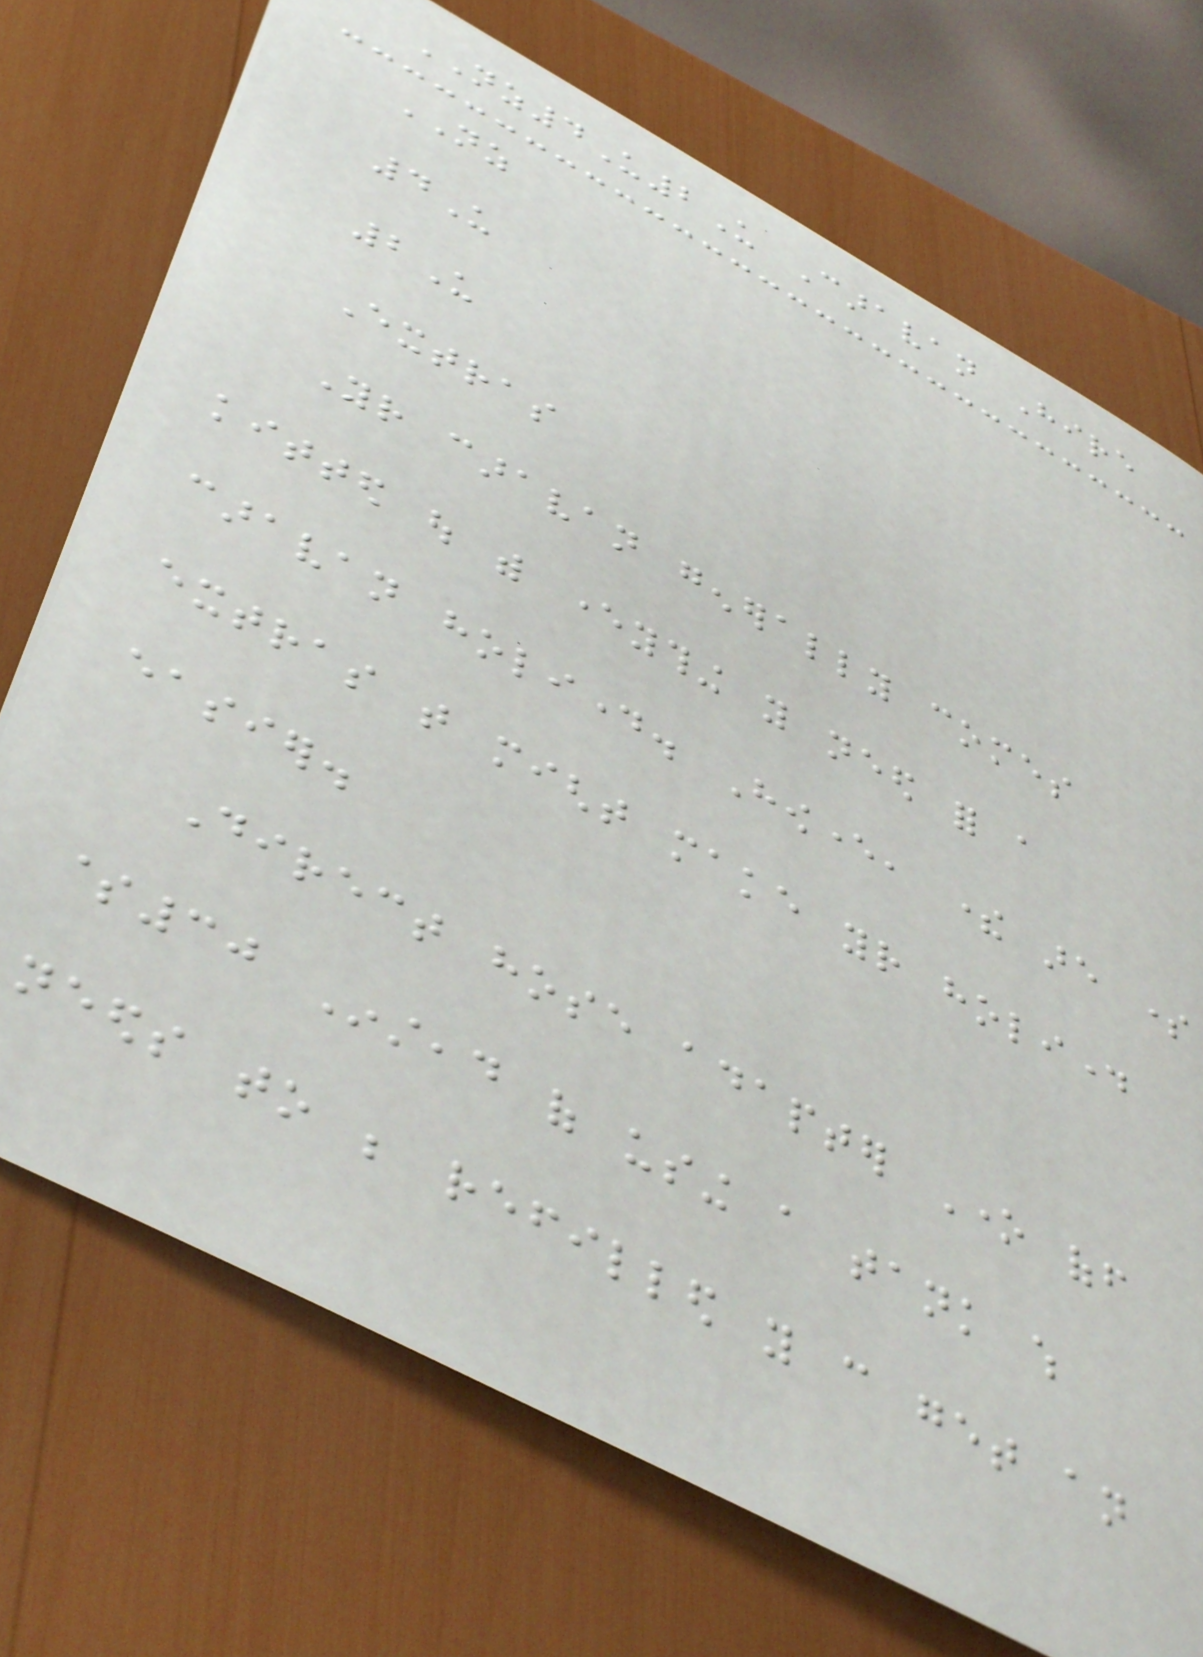NZ4U2U Caravan Hire
NZ
4U
2U
Extras
Your caravan generally comes
kitted out with everything you need for a
caravan holiday. However, there are some
extras that might make your holiday
easier.
Direct hose adapter One off
$30 Instead of using a tank which
needs to be refilled you can get an
